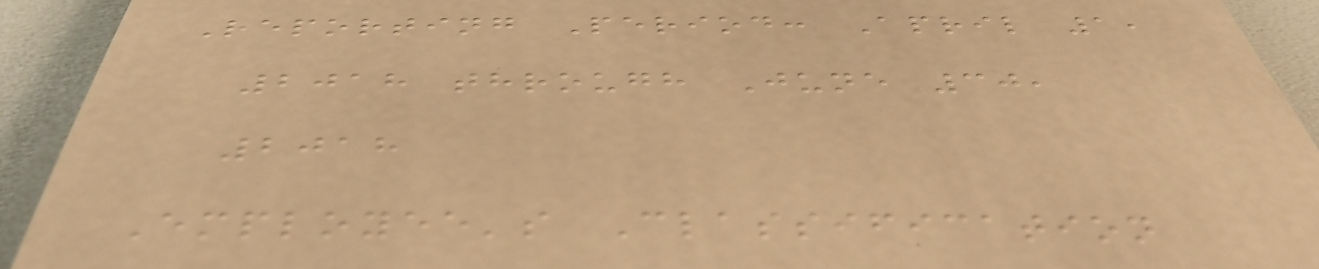Reporting Period: April 1,
2018 through June 30,
2018
Employee's Classification
